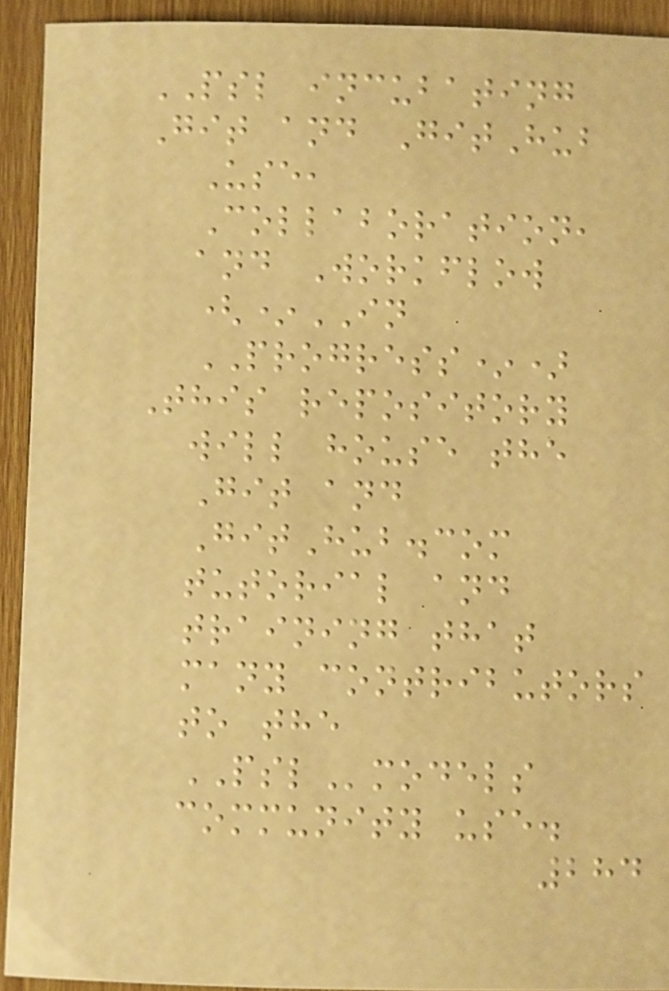PSL incubating
Git and GitHub
Use,
Collaboration,
and Workflow
(*IN
PROGRESS*)
This repository
will house the
Git and
GitHub.com
tutorial and
training that
many contributors
to the
PSLmodels
community use.
284
